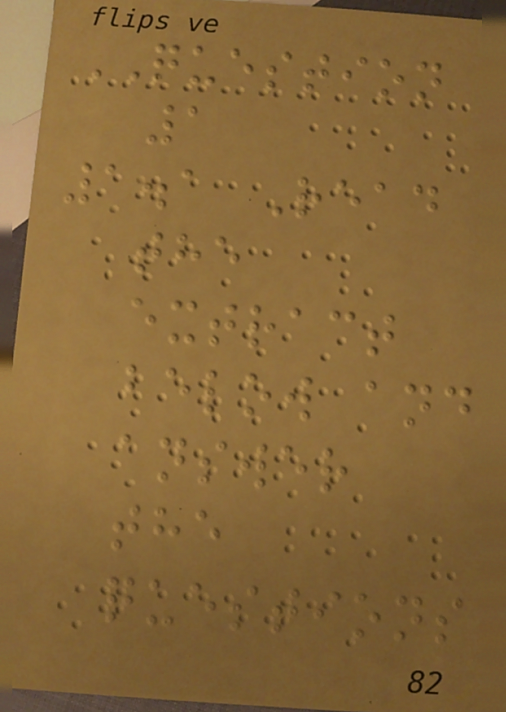QUESTION
1
1.1 Read
the
extract
below and
answer
the
questions
